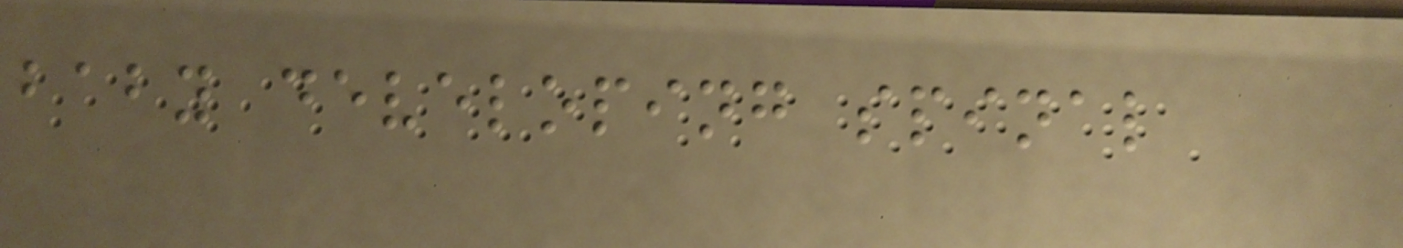baby developing spinal
